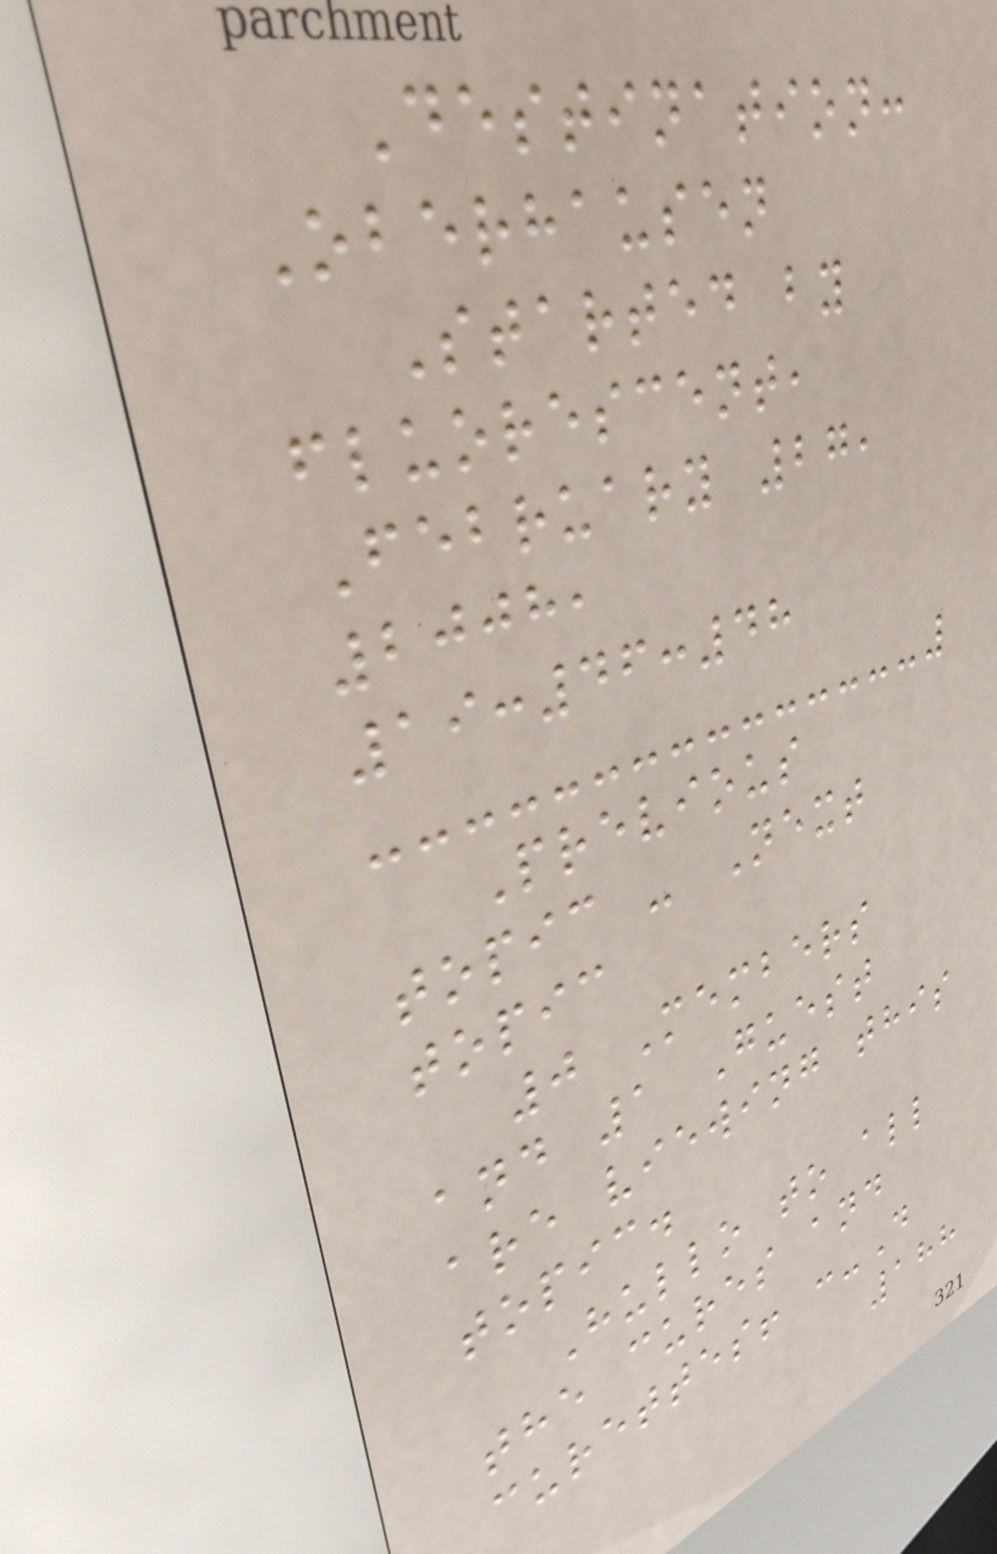Destination:
Oberhausen
Started by
fluorescent,
February 27,
2008,
19:46:48
Previous
topic - Next
topic
0 Members
and 1 Guest
are viewing this
topic.
Hullo to all
the cures and
curettes! :-D
188
